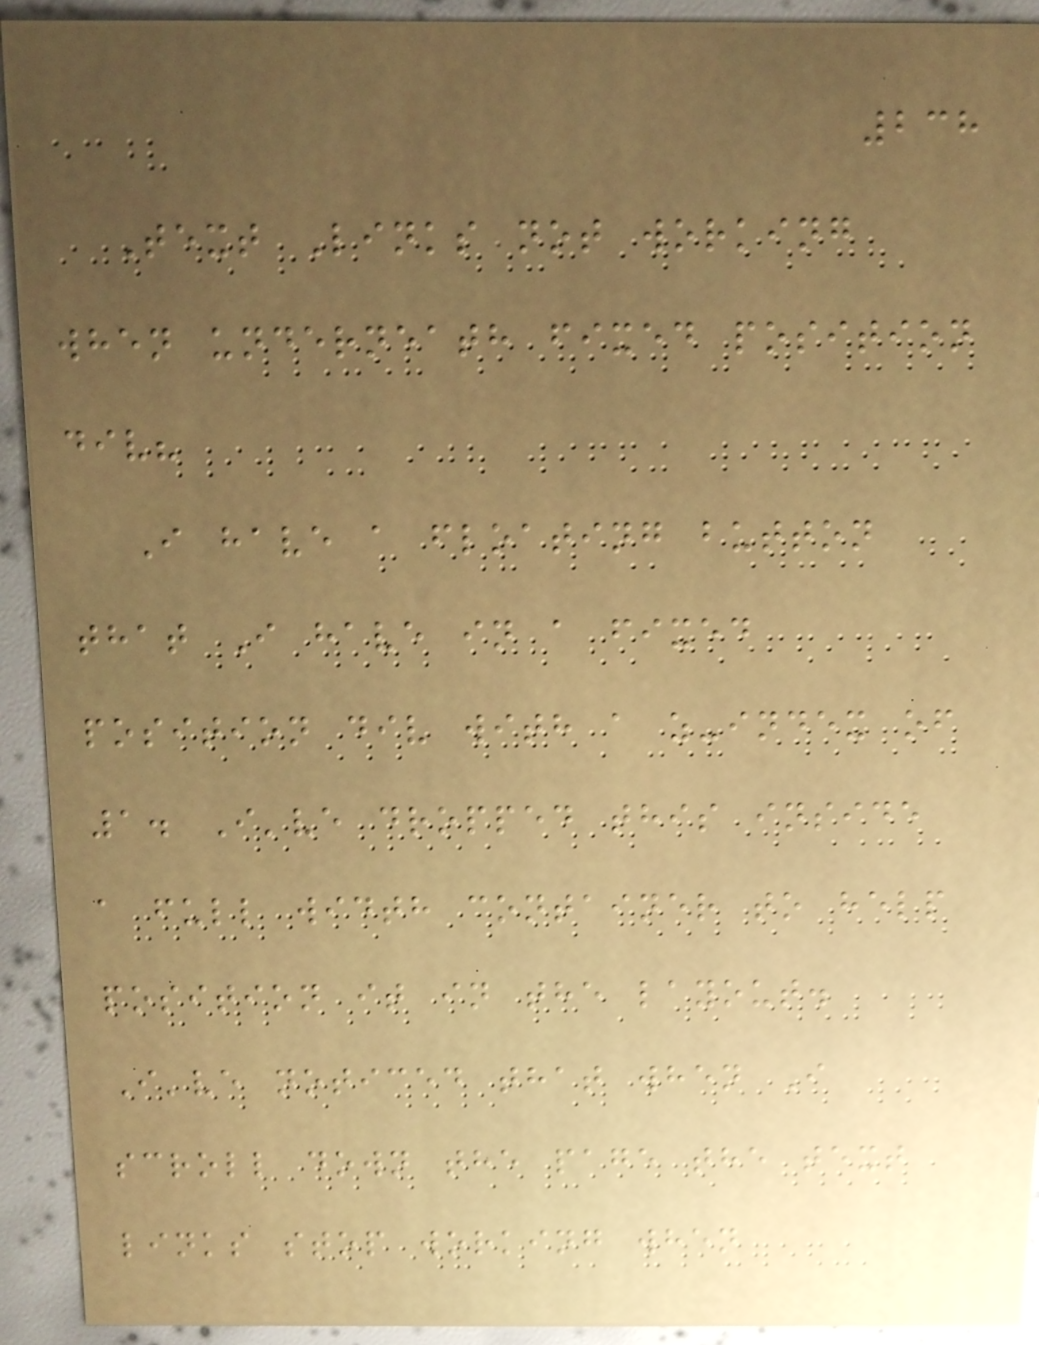238
Text Links not working
when underneath fixed position
div?
I have a floating button
that I have in a fixed
position div with a z-index of
1. I've dropped this inside
a full width container to help
position it in the layout.
I've noticed that when I
scroll down the page the text
links stop working when
